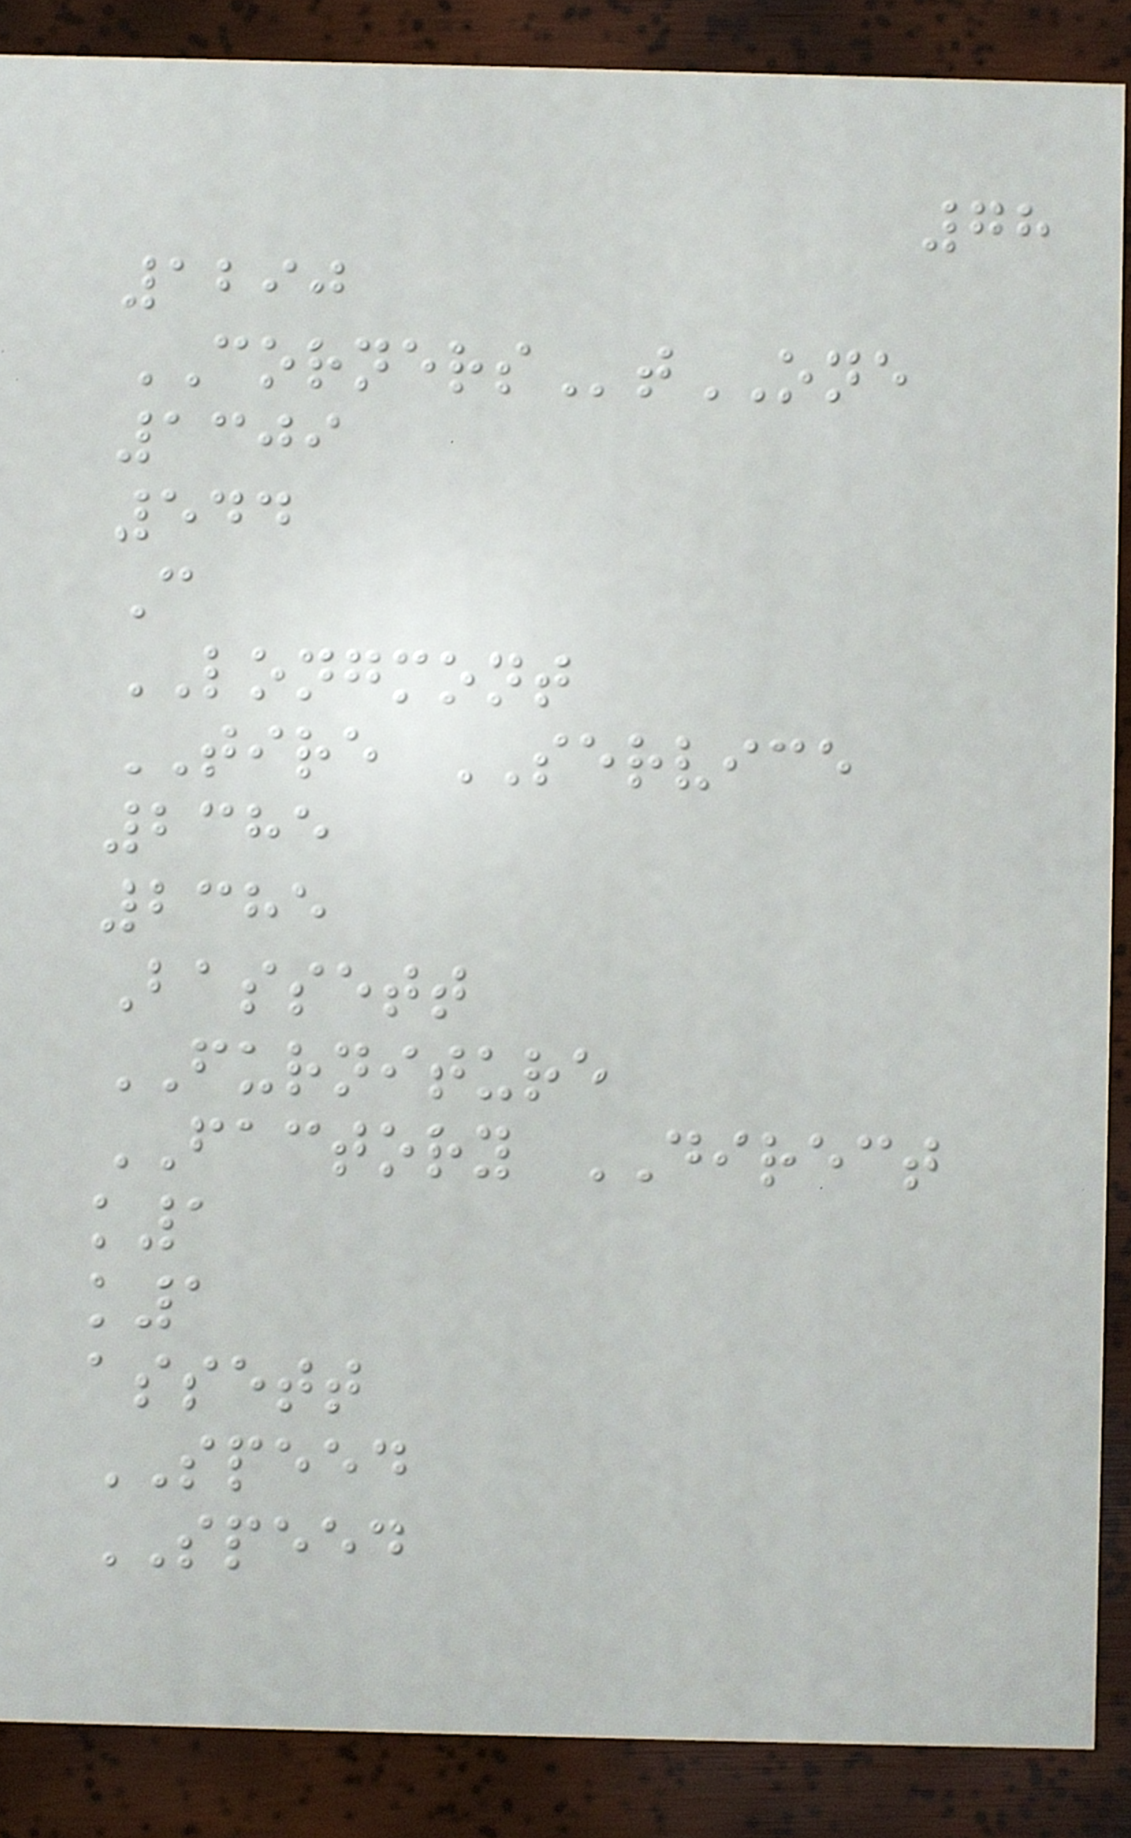78
1290
CORNERStONE
1309
544
C
LONGMONT
TIRE SERVICE
2385
2385
Bassett
FURNITURE
FACTORY DIRECT
k1
k1
assett
SPEED
SPEED
